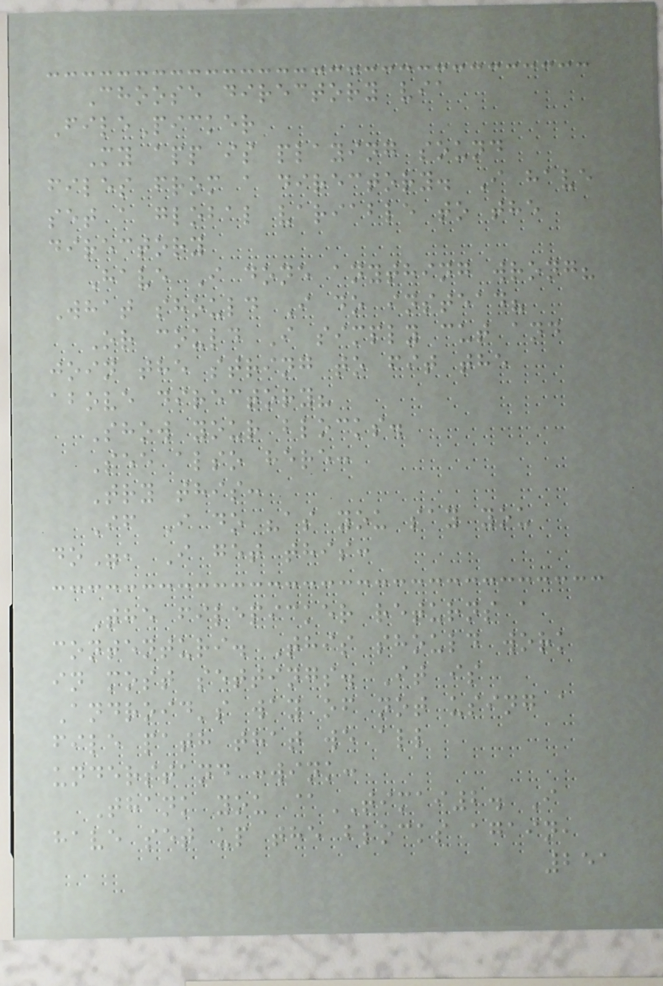Choose directory via
FilePicker
My app is playing sound
files from a directory. I have
set a global variable to the
directory
Have I done anything wrong?
What should I do instead?
Or could I simply cut and
join the string to fit the
above directory?
Show your blocks.
See also here:
Try this:
If I do "as you say you
do", I get this:
The filepicker returns a
contenturi. This should work
in most settings. It is
Android's way of not using a
file path that we all
understand :wink:
Thank you @TIMAI2. I
have set up the blocks again,
251
